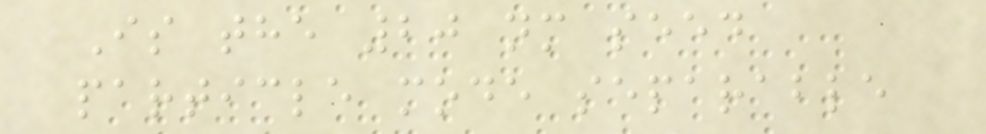Is the 20 nm seed
particle mode separable
